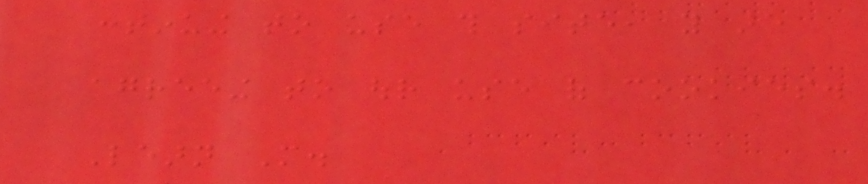continuing to use this site, you are
agreeing to our use of cookies.
Learn More.
